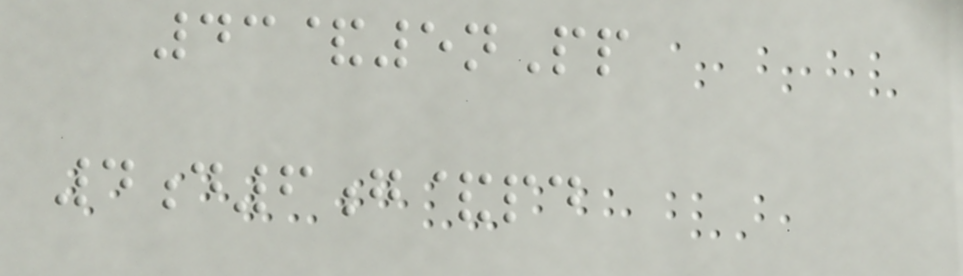43&5nPp
4d6g&pd
